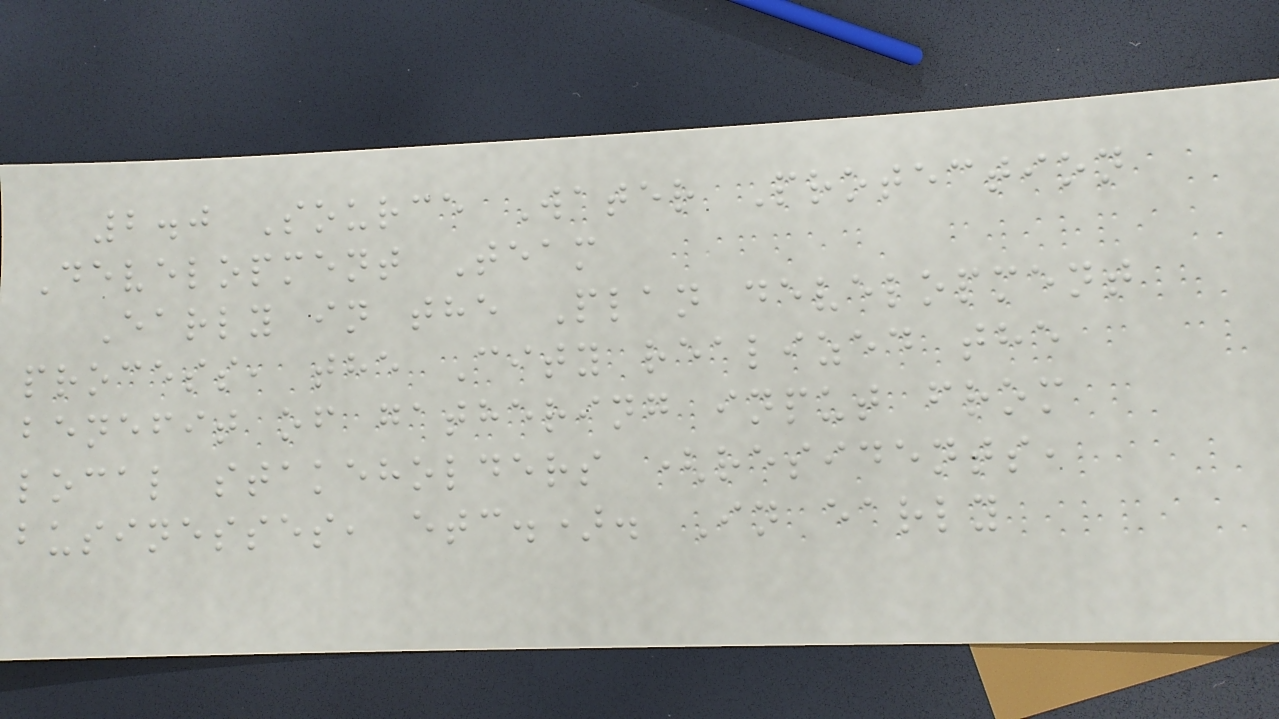2.0 Source Water Protection
Development Team
Early in the Plan development
process, the City realized the
benefit of gathering input from
local stakeholders (residents,
businesses, etc.). In early
